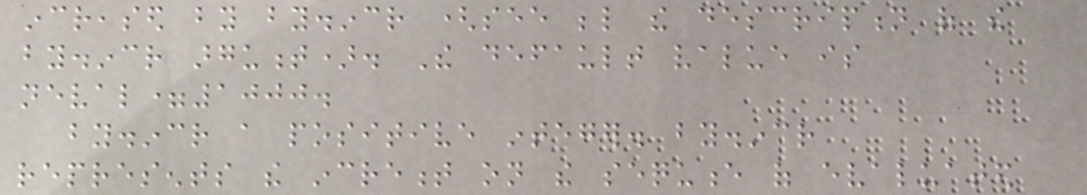increased by by.incr (see below the description of the
by.incr argument). The default value is
neval=1000.
by.incr a positive integer. by.incr
represents the increment on the sequence of evaluated
